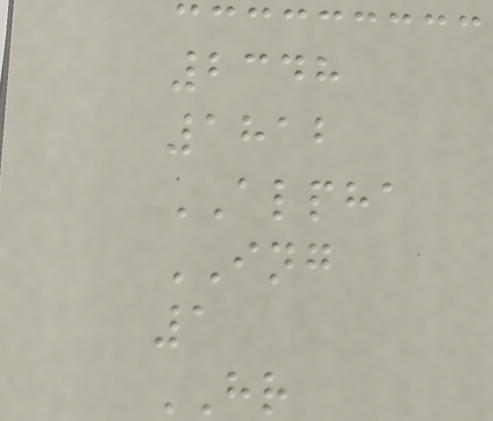2348
1812
ALPHA
ING
1
HR
